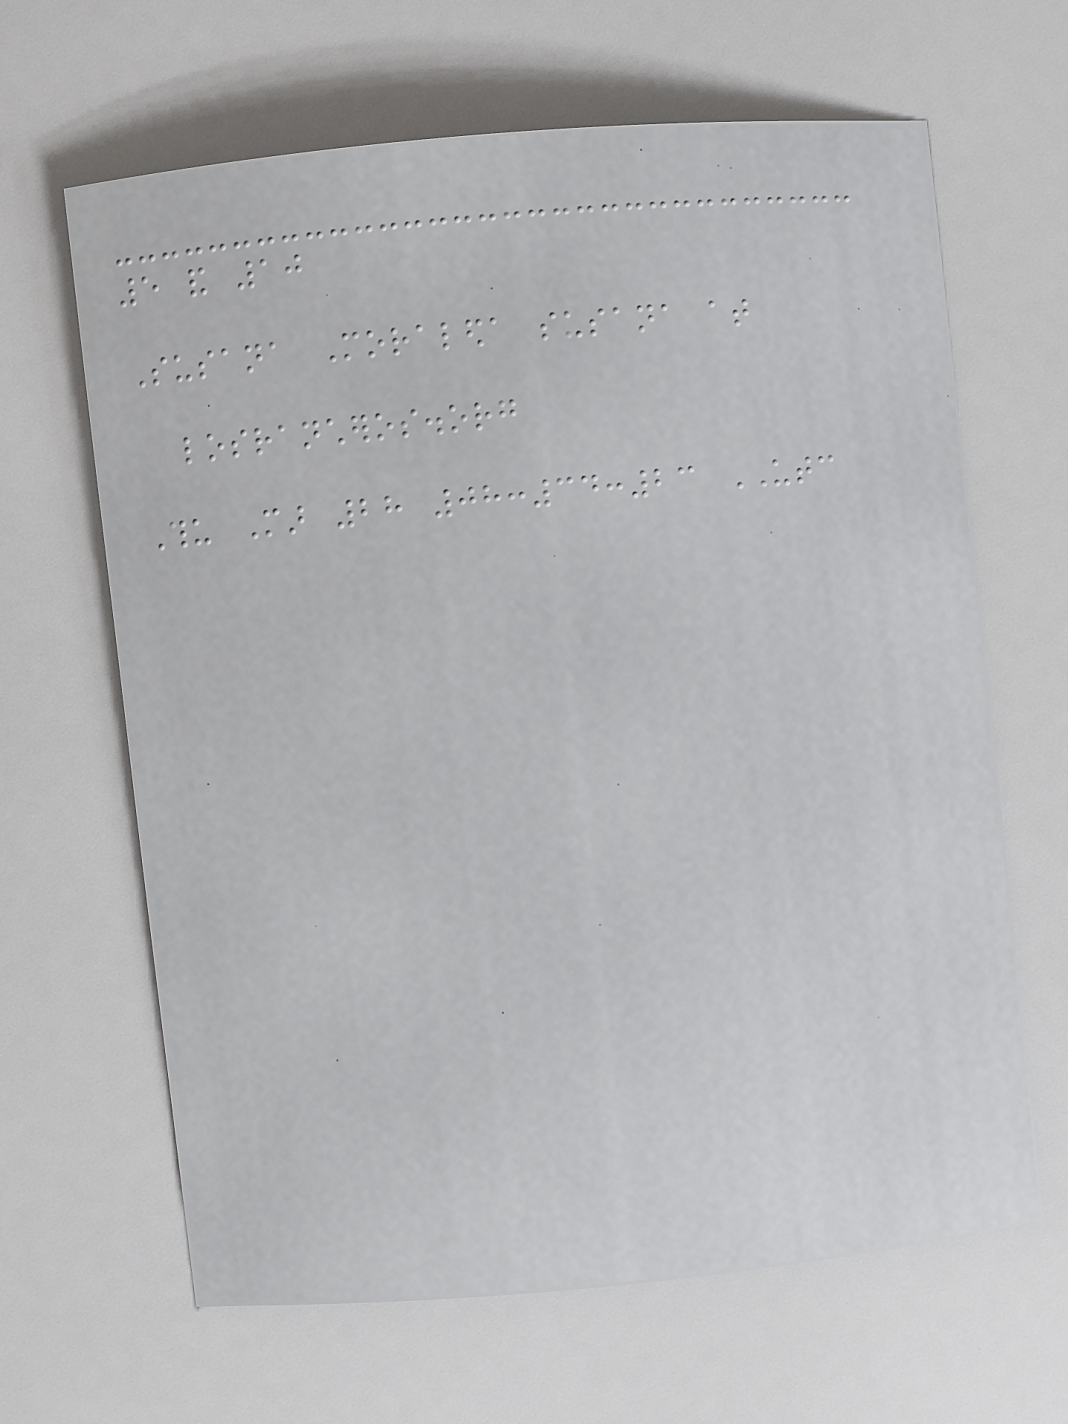5 and 10
Susana Moraleda susana at
losrancheros.org
Thu Mar 28 08:34:23 UTC
